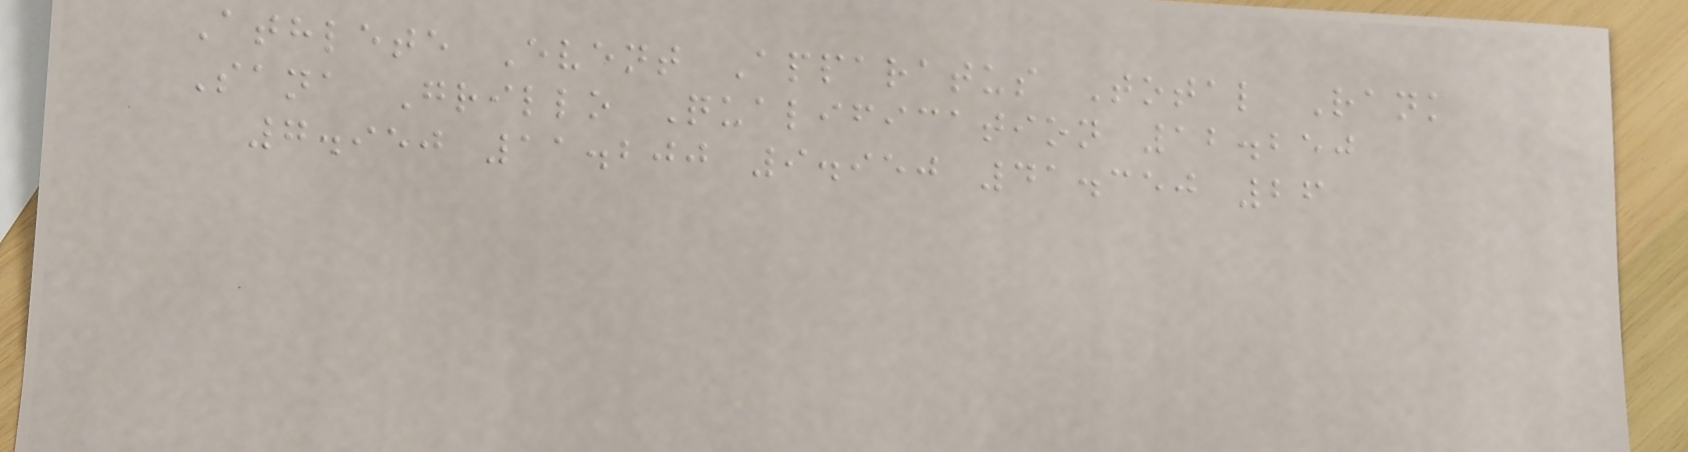Athlete Event Apparatus Total Rank
Sana Grillo Qualification 12.250
7.950 11.200 9.950 41.350 26
